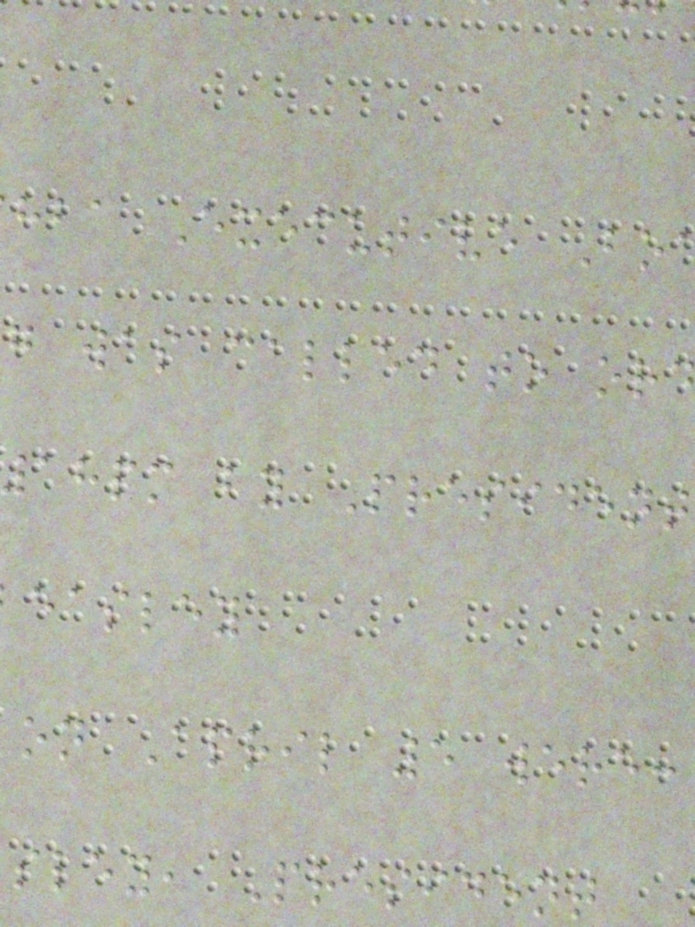hba Executive Bo
g was called to or
ahpm by President
easley
on April 5 were:
sley, President
